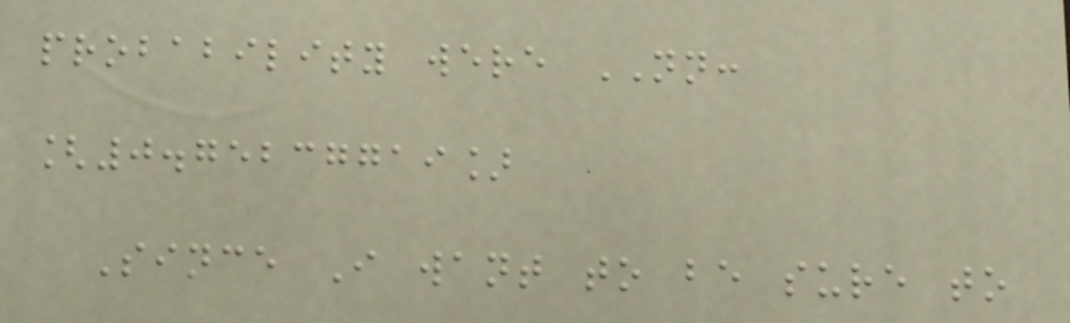probability were NN:
[0.75237719]
Since I want to be sure to
